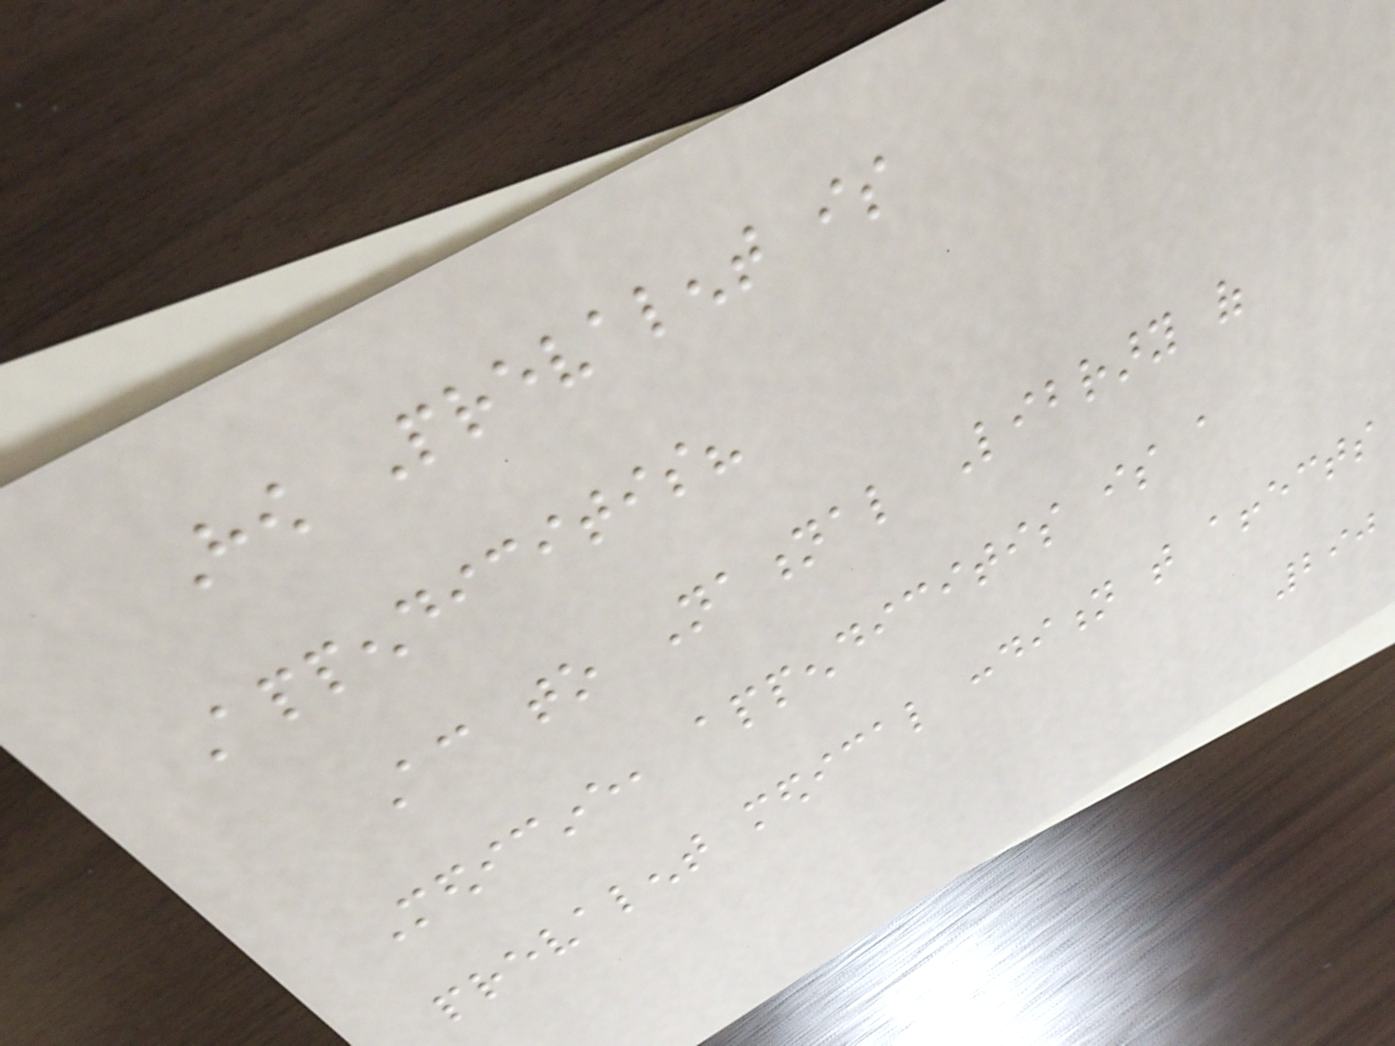How Prevalent is
Appendicitis?
According to National Library of
Medicine, appendicitis is a
prevalent medical condition that affects
290
